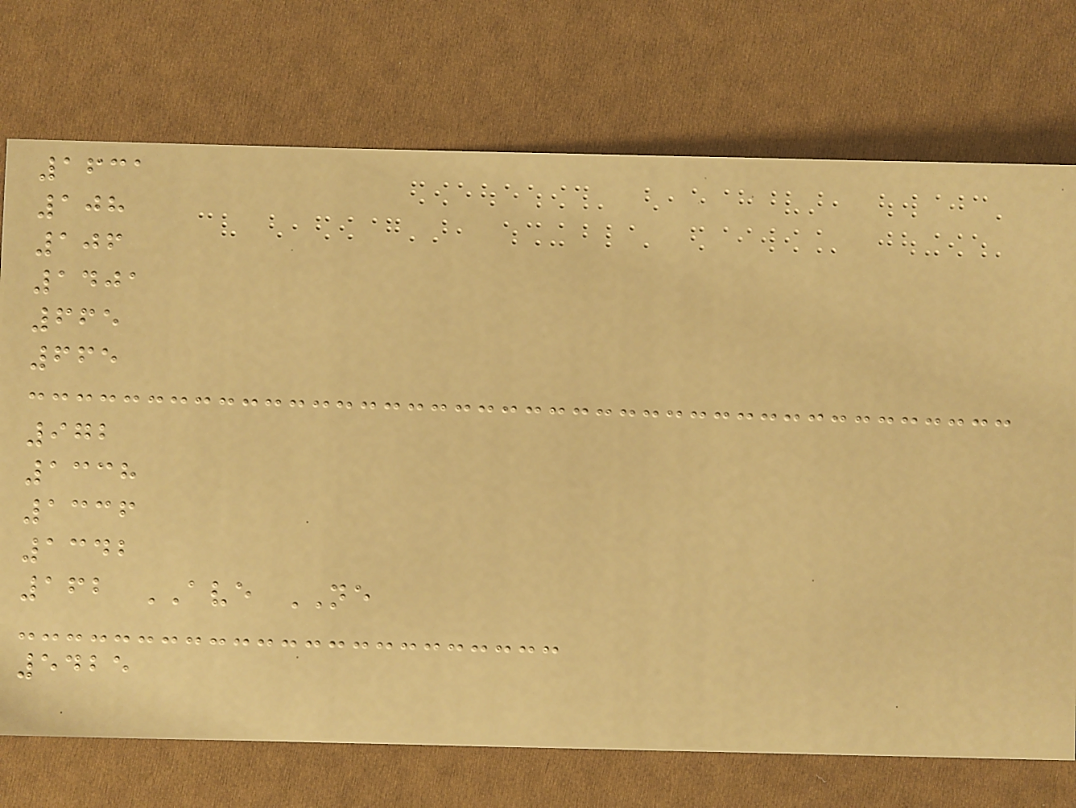1631
108
106
1401
665
665
972
1338
1336
1342
162 AVE NE
5425
